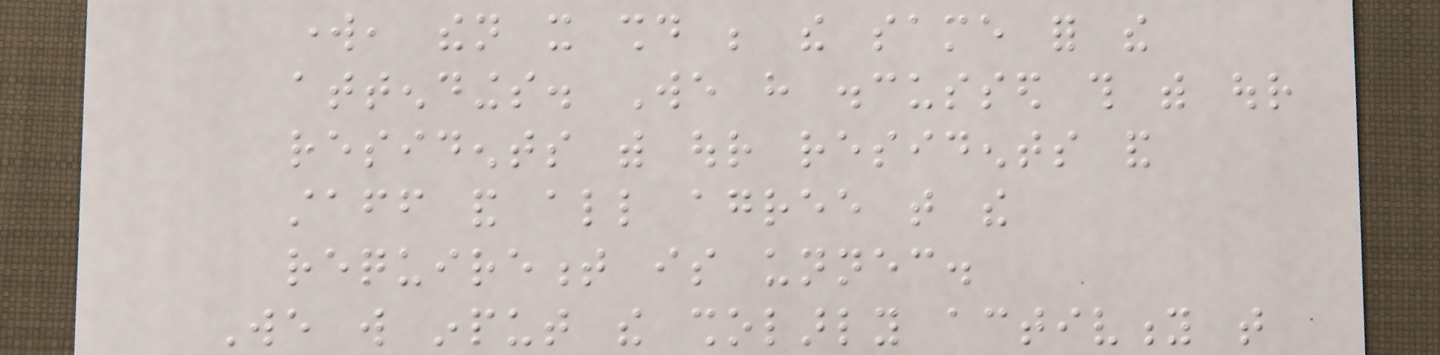work, then it should be the same for the
attendings. We have discussed this with our
residents with our residents and
staff and all agree that the
requirement is unnecessary.
We will input the sholarly activity that
